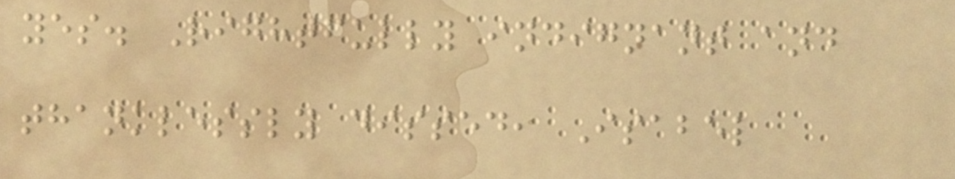yes. Rightfully indignant and
thanklessly dissed, Isabel
